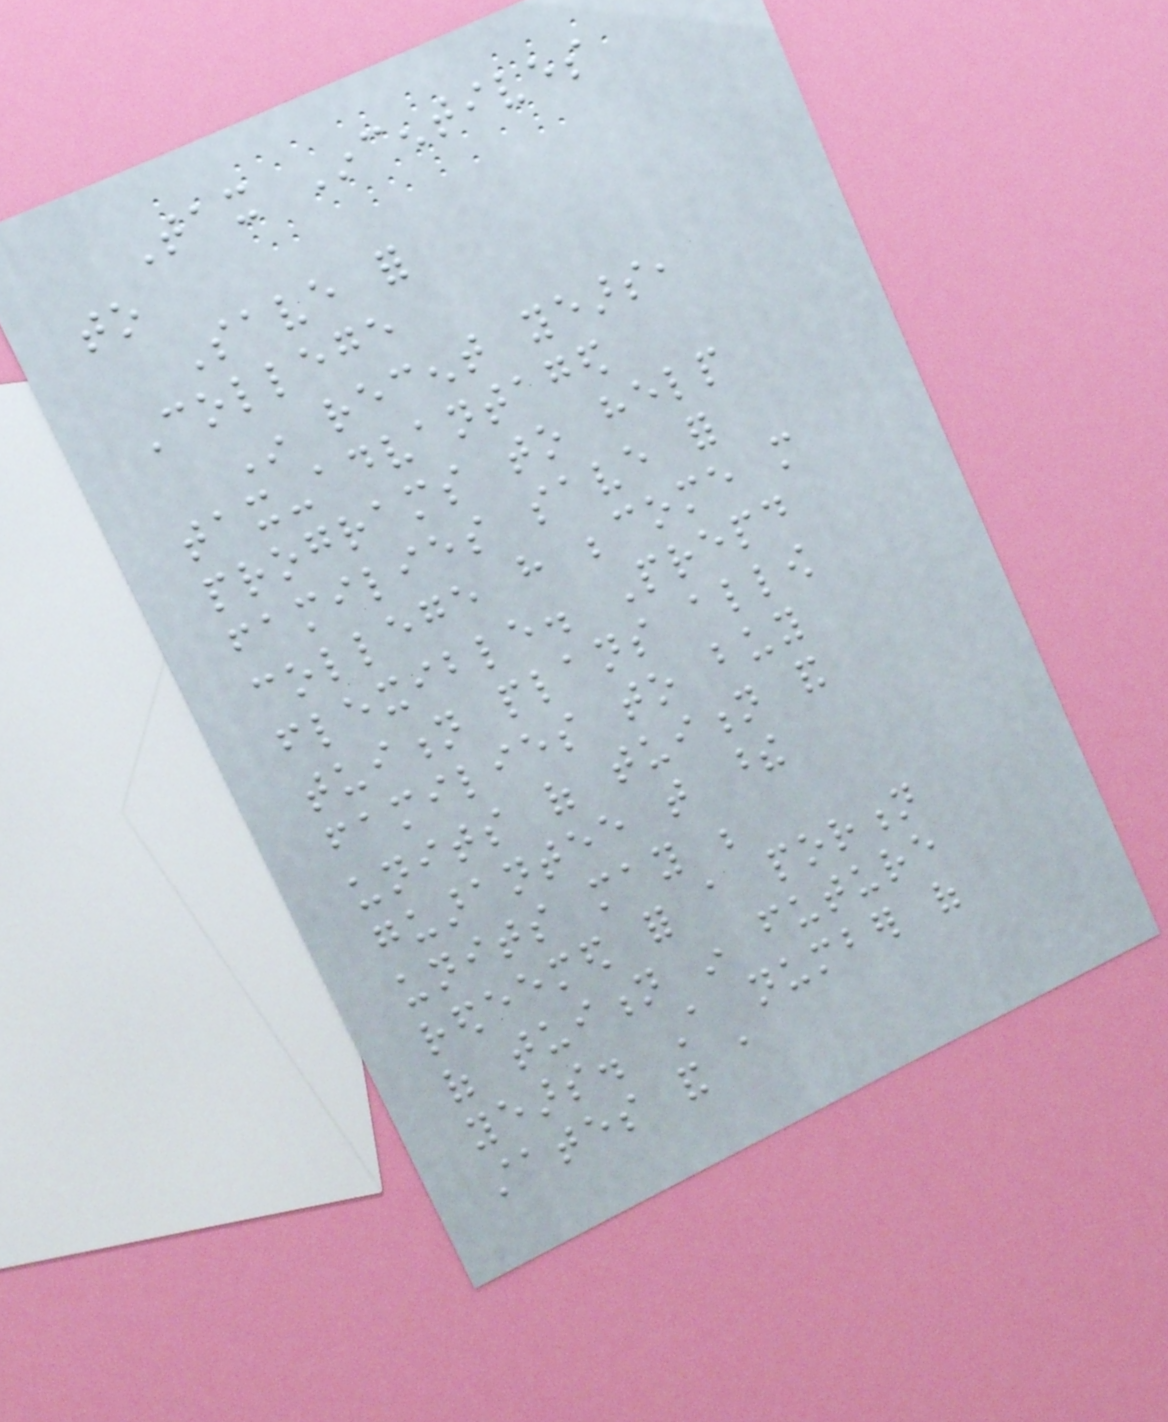Tax Incentives
to
Save for
College
In recent years,
tax-advantaged
programs to help
families save for
college have become more
flexible. Prepaid
tuition plans allow
families to buy
units of tuition and
guarantee that these
units may be
redeemed for a portion
of tuition in future
years. A number of
states and a
